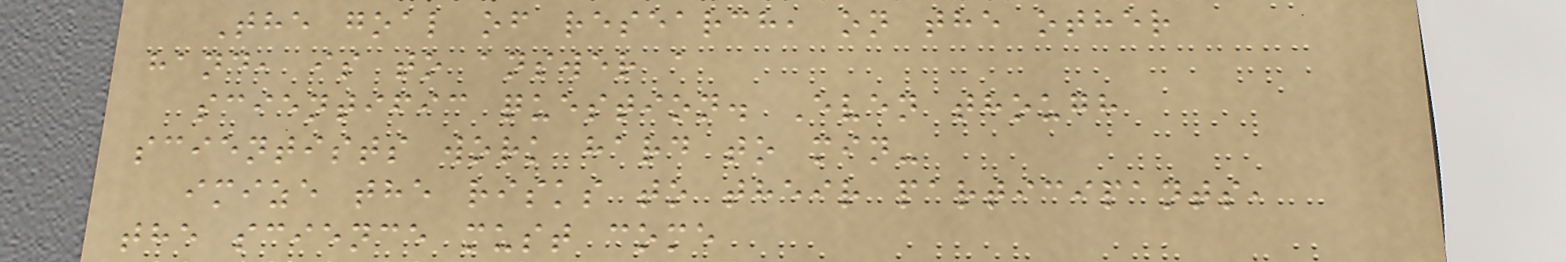The goal of research, on the other
hand, is to answer a
scientific question. Even though
scientists work hard to min-
imize the risks to their participants,
the science must come
